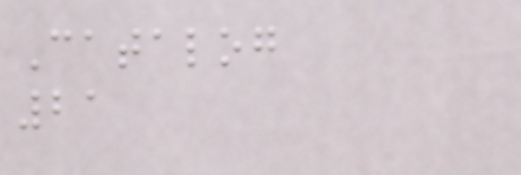Catalog
21
